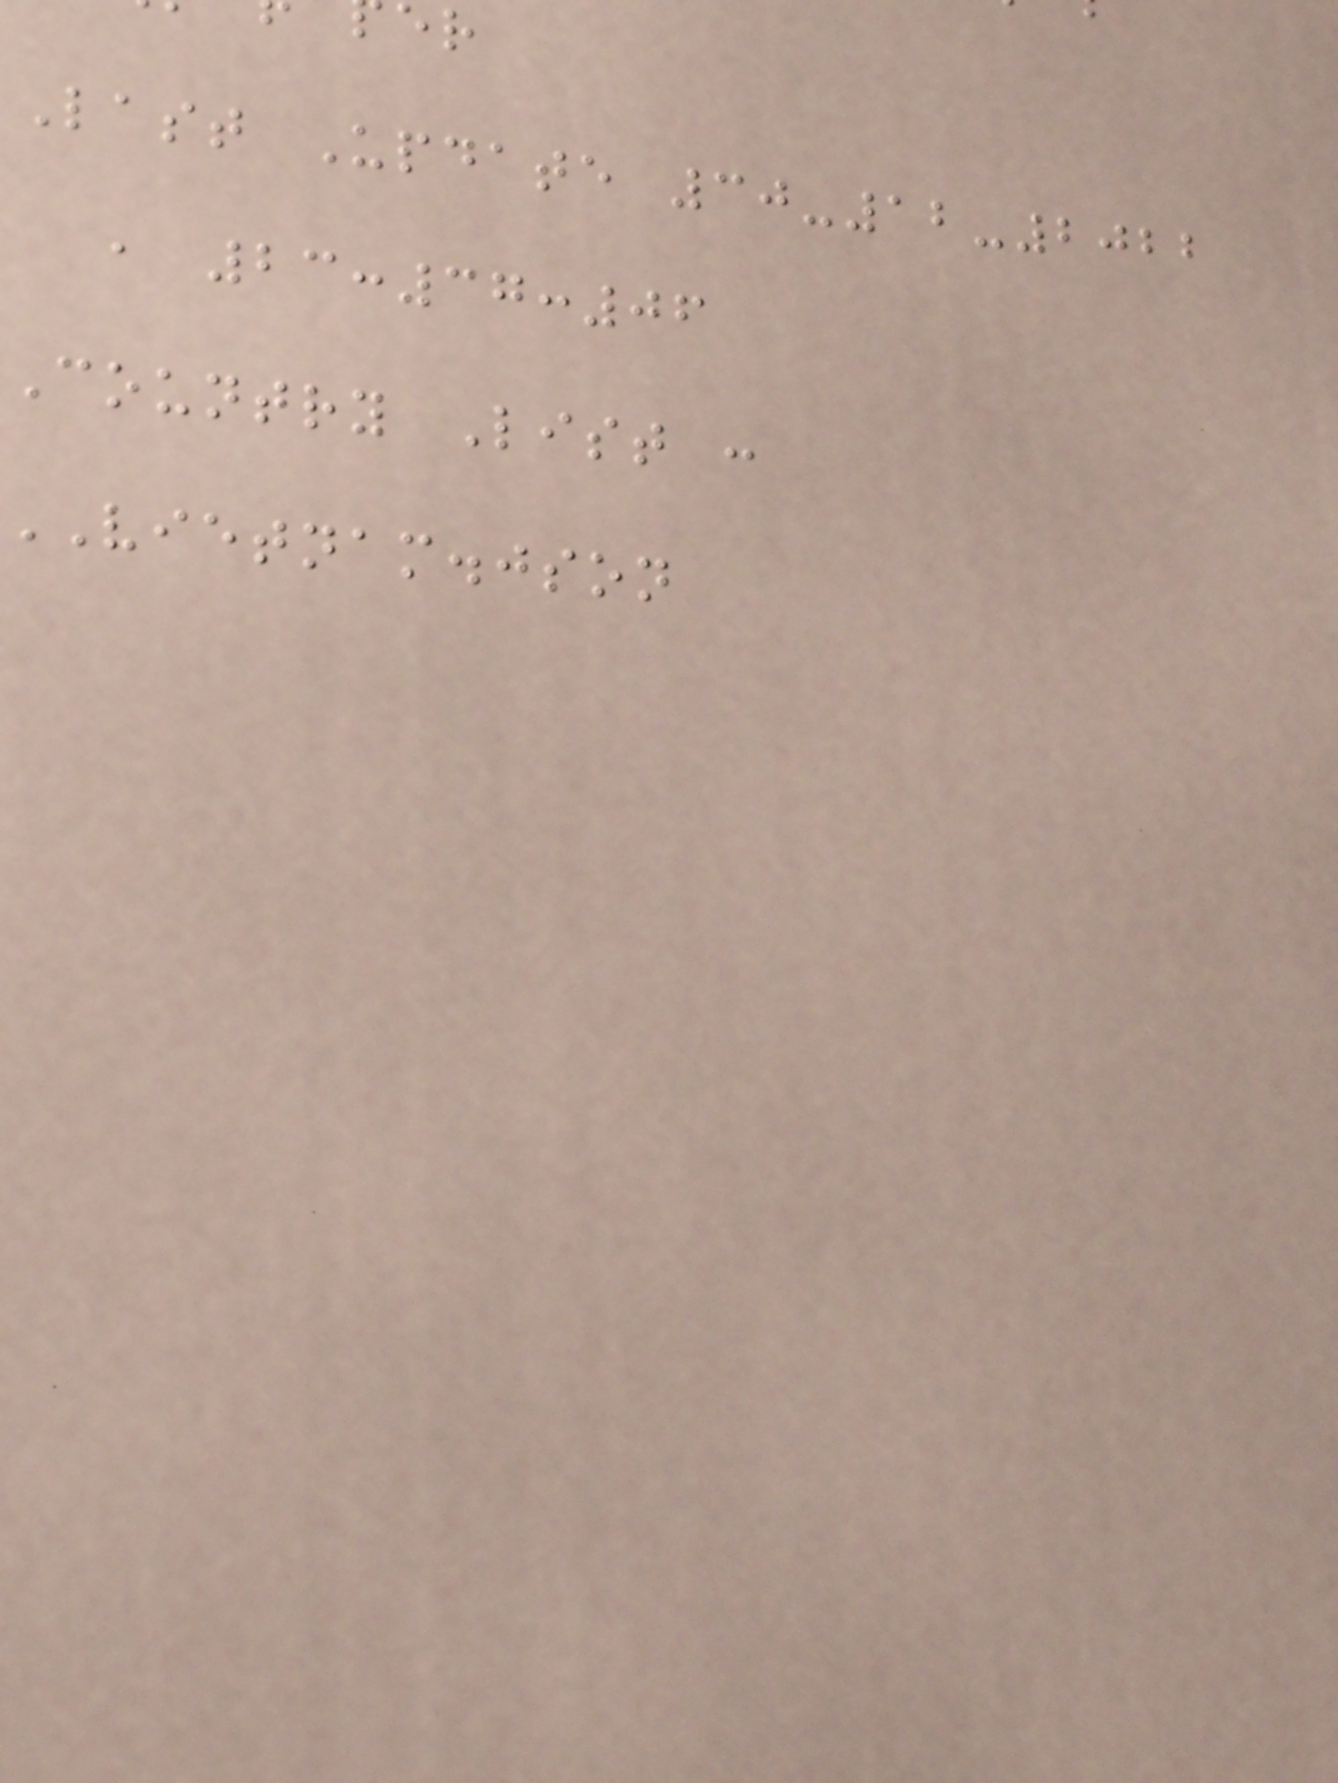Last Update 30-12-2022
, 23:37:06
Country List :
vietnam.json
